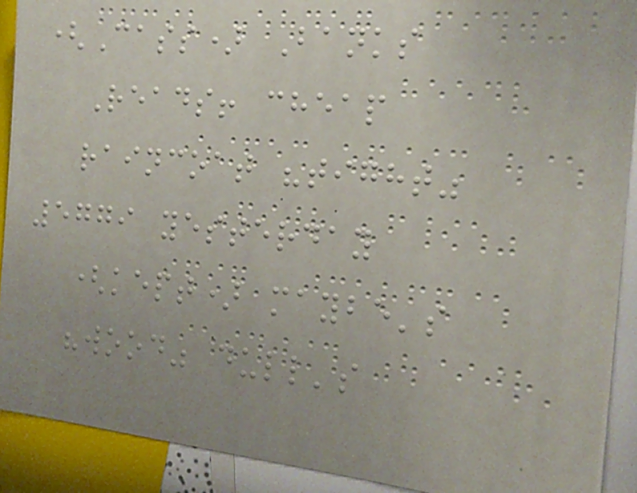(Cass) Banks
Reads! cheap
raincoat "tight"
5779 yesterday
(kept) maybe's
"wood" dull's
